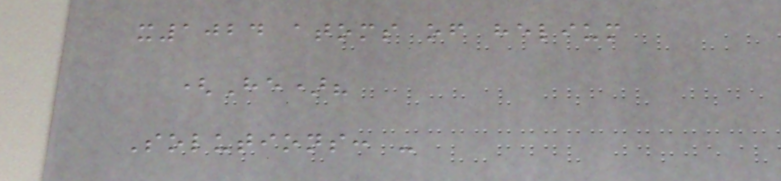x1024 atoms of helium
(He)?
Solutions: -
